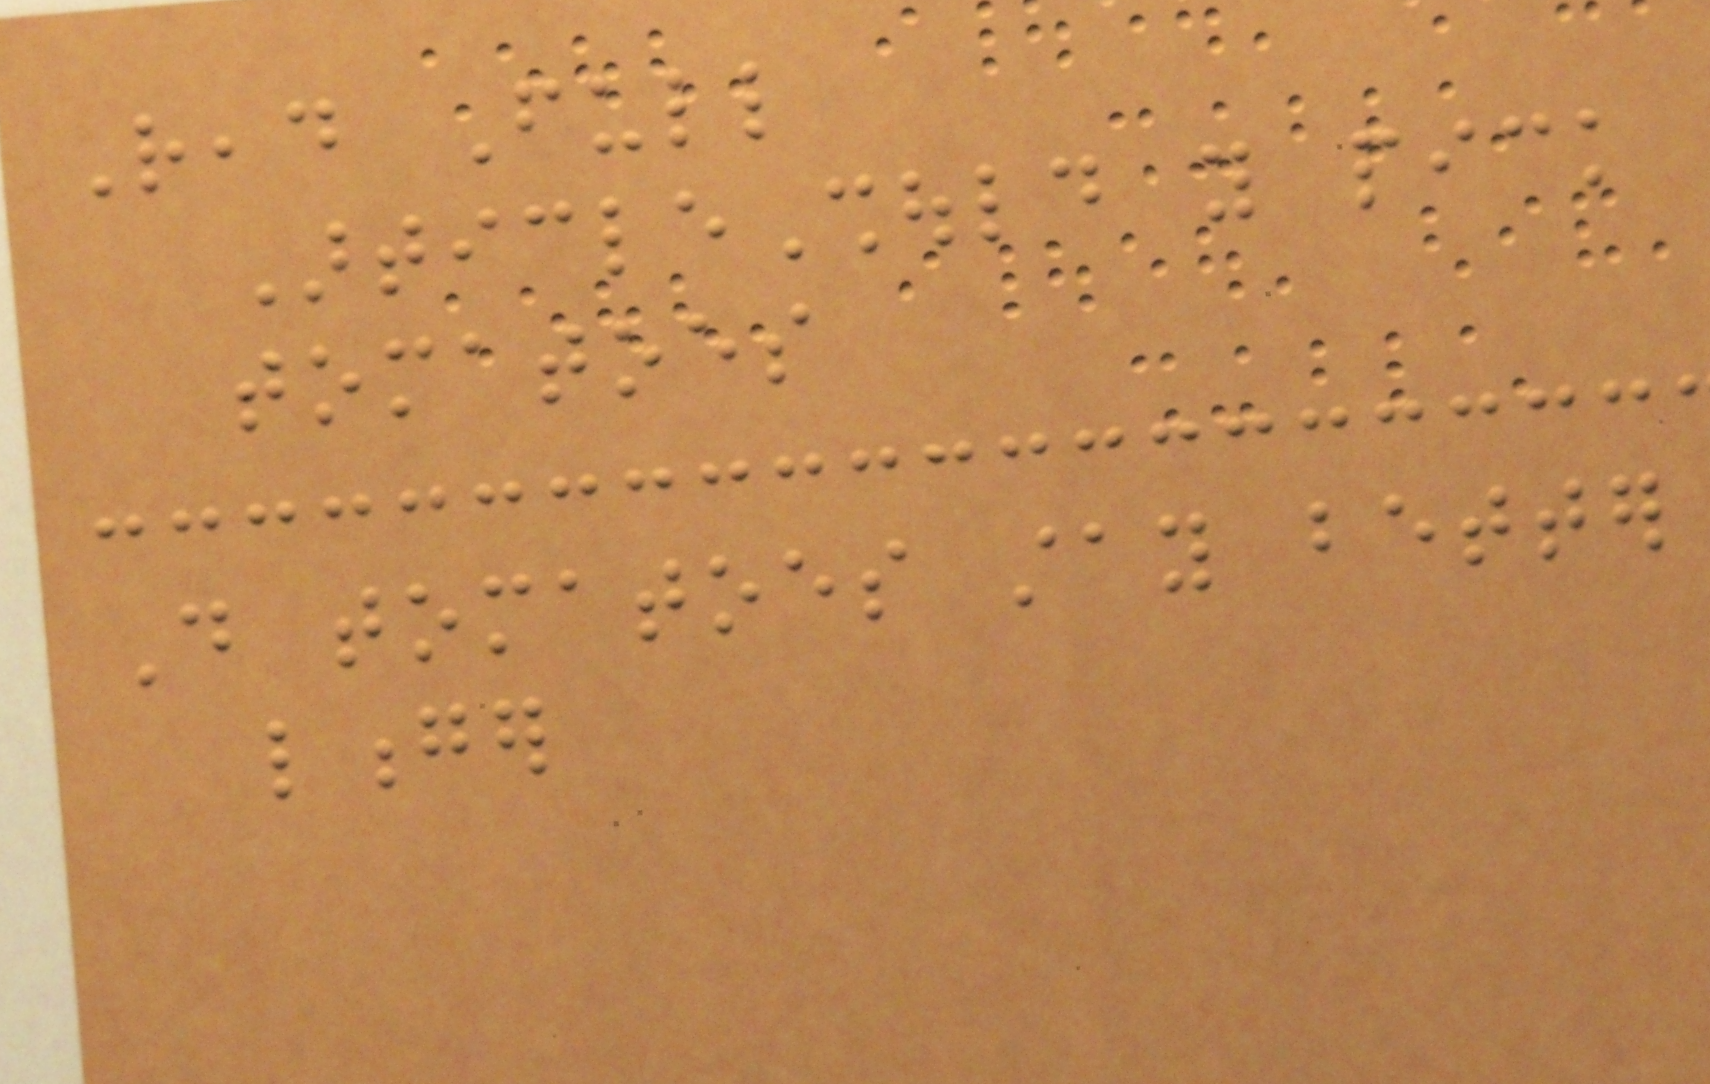Read Full
ArticleShould you pick
tomatoes
Do tomatoes stay better
longer
